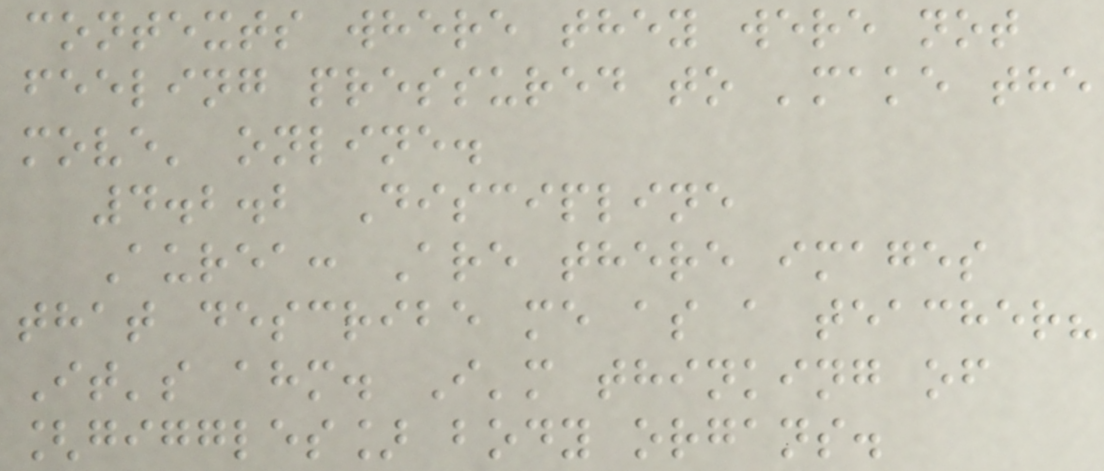contexts where they were not
feeling pressured to 'make the
move' online.
4.2.2 Discipline
Aurea: Are there images
that describe me as a teacher?
It's ahm. I'm thinking of
[giggles] body organs.
